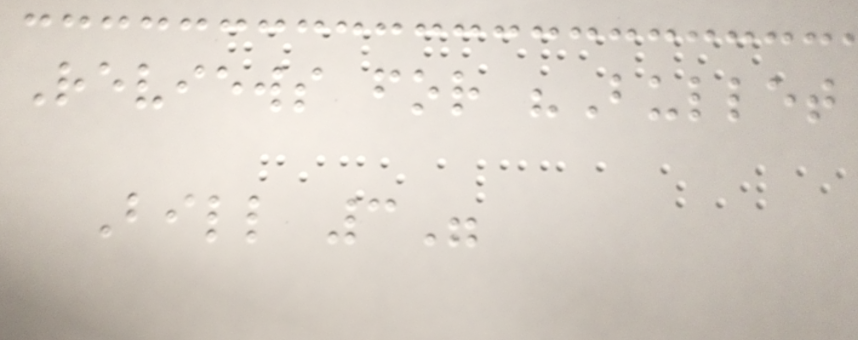Reviews for "Bullet
Bill 3"
